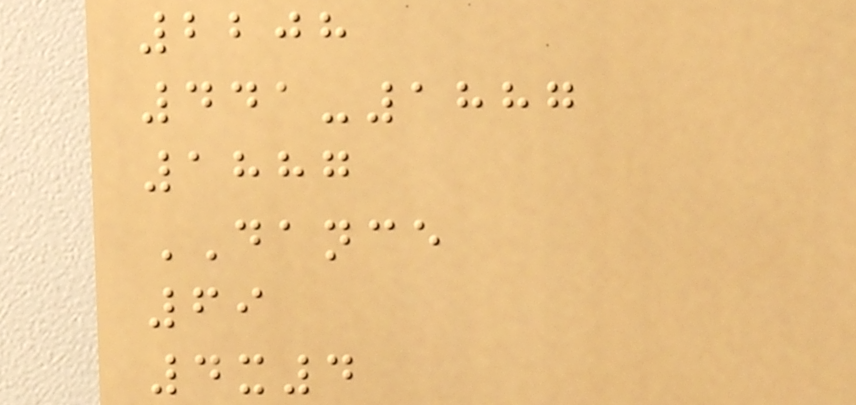2208
441-1887
1887
DANCE
69
4x4
